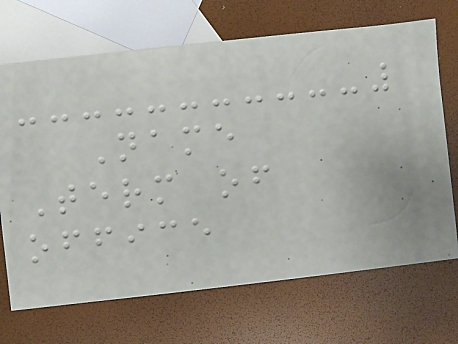Name
Term of
office
